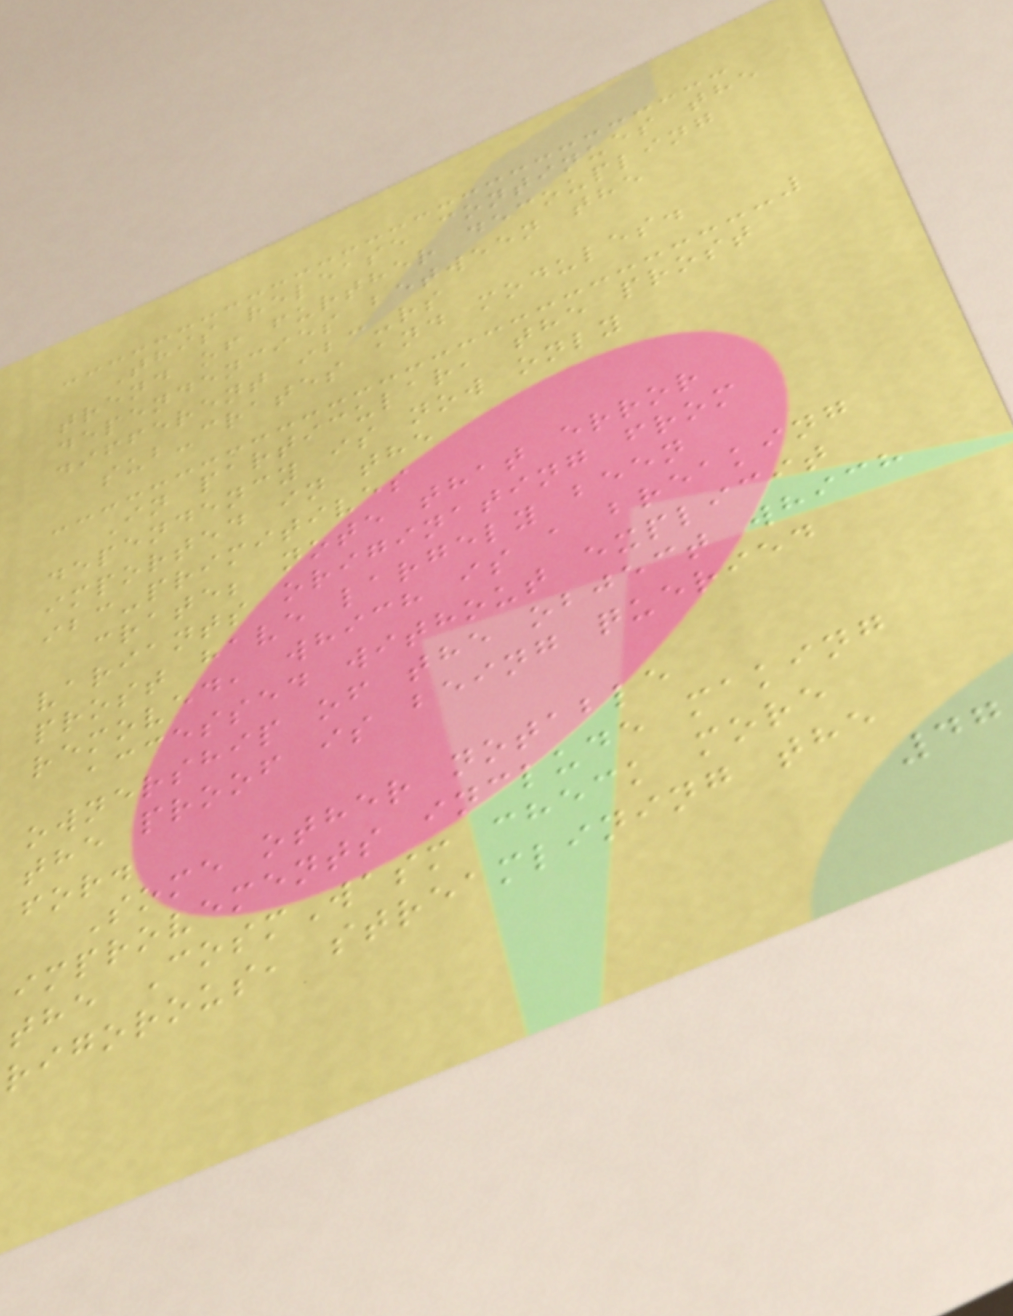This release continues the
trend of further decoupling
dependencies between the
different ibc-rs
sub-crates and modules.
In particular, the prost
dependency is now only
imported in the
ibc-primitives
crate; note that error
variants originating from
prost have largely been
removed, which is a breaking
accessed without explicit
ownership of the object which
the proof is being queried
for.
Some other notable
improvements include making
the CosmWasm check more
rigorous, streamlining the
47
